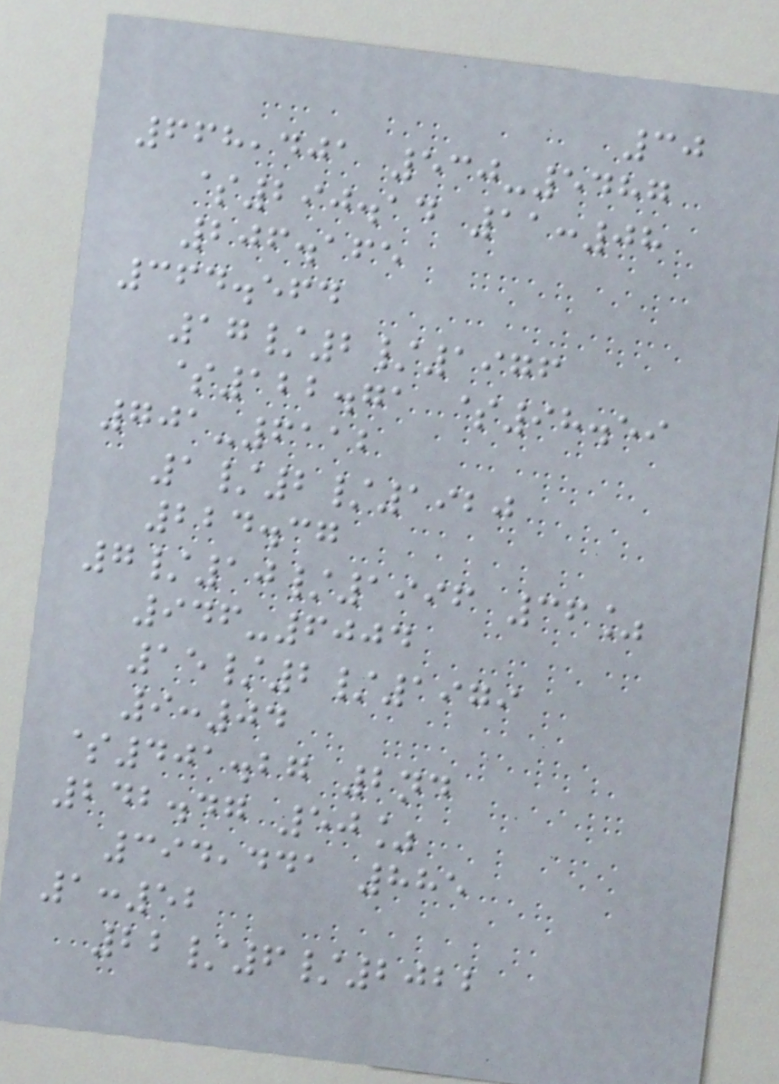30
668,401 530-5487
$290.14 11:08
206.165
364.564
17/2/1976
$122.71 $98.59
701-6112
1/2/1920
224.37
7/10/1996 36%
946-6004
15/2/1979
9:04
$401.27 2nd
242.47 50%
394,441 885
1:52
22/6/2022
